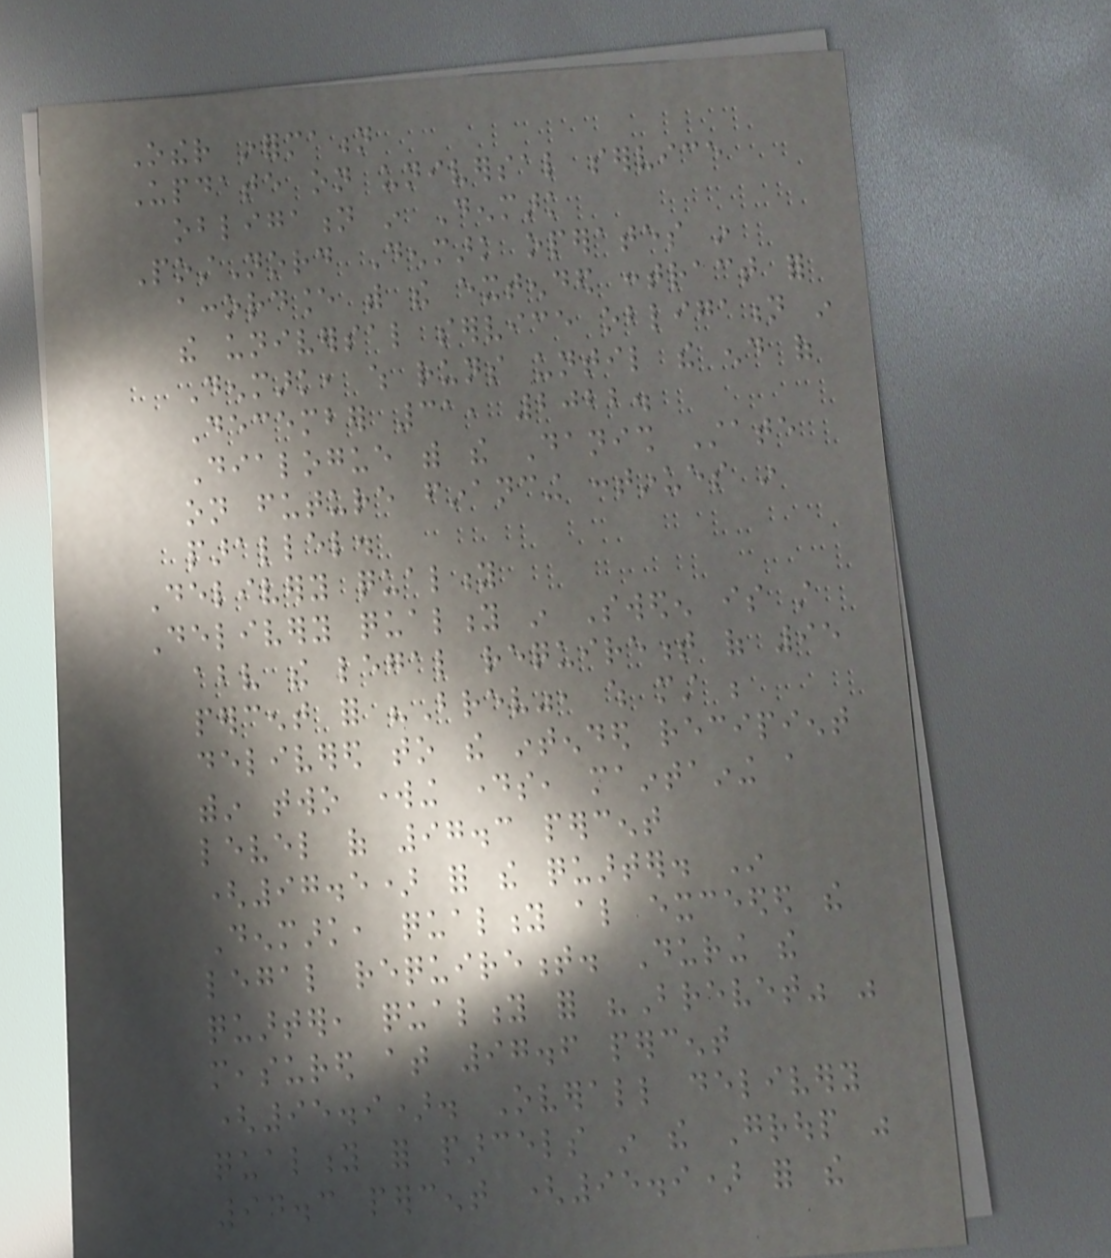Other information
Update on universal service
obligation in Denmark
PostNord Denmark operates in
accordance with the extended contract for
the universal service obligation in
Denmark, which runs until the end of
December 31, 2022.
Dialogue with the Danish State
on future financing continues in
parallel.
Delivery quality
Delivery quality in Sweden is still
above the legal requirement of 95
percent for "Brev", which must be
delivered to the intended recipient
within two working days, maintaining a
level of 97.3 percent
(97.5) for the quarter. In
Denmark, quality also exceeded the
legal requirement. During the
quarter, quality for "Brevet" was
measured at 97.6 percent
(95.9). Overall delivery
quality for parcels in the Group was
94.3 percent (95.9) for the
